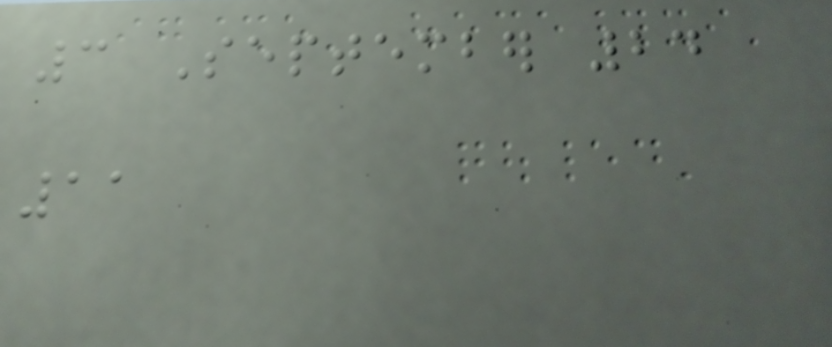3 September 24
11
